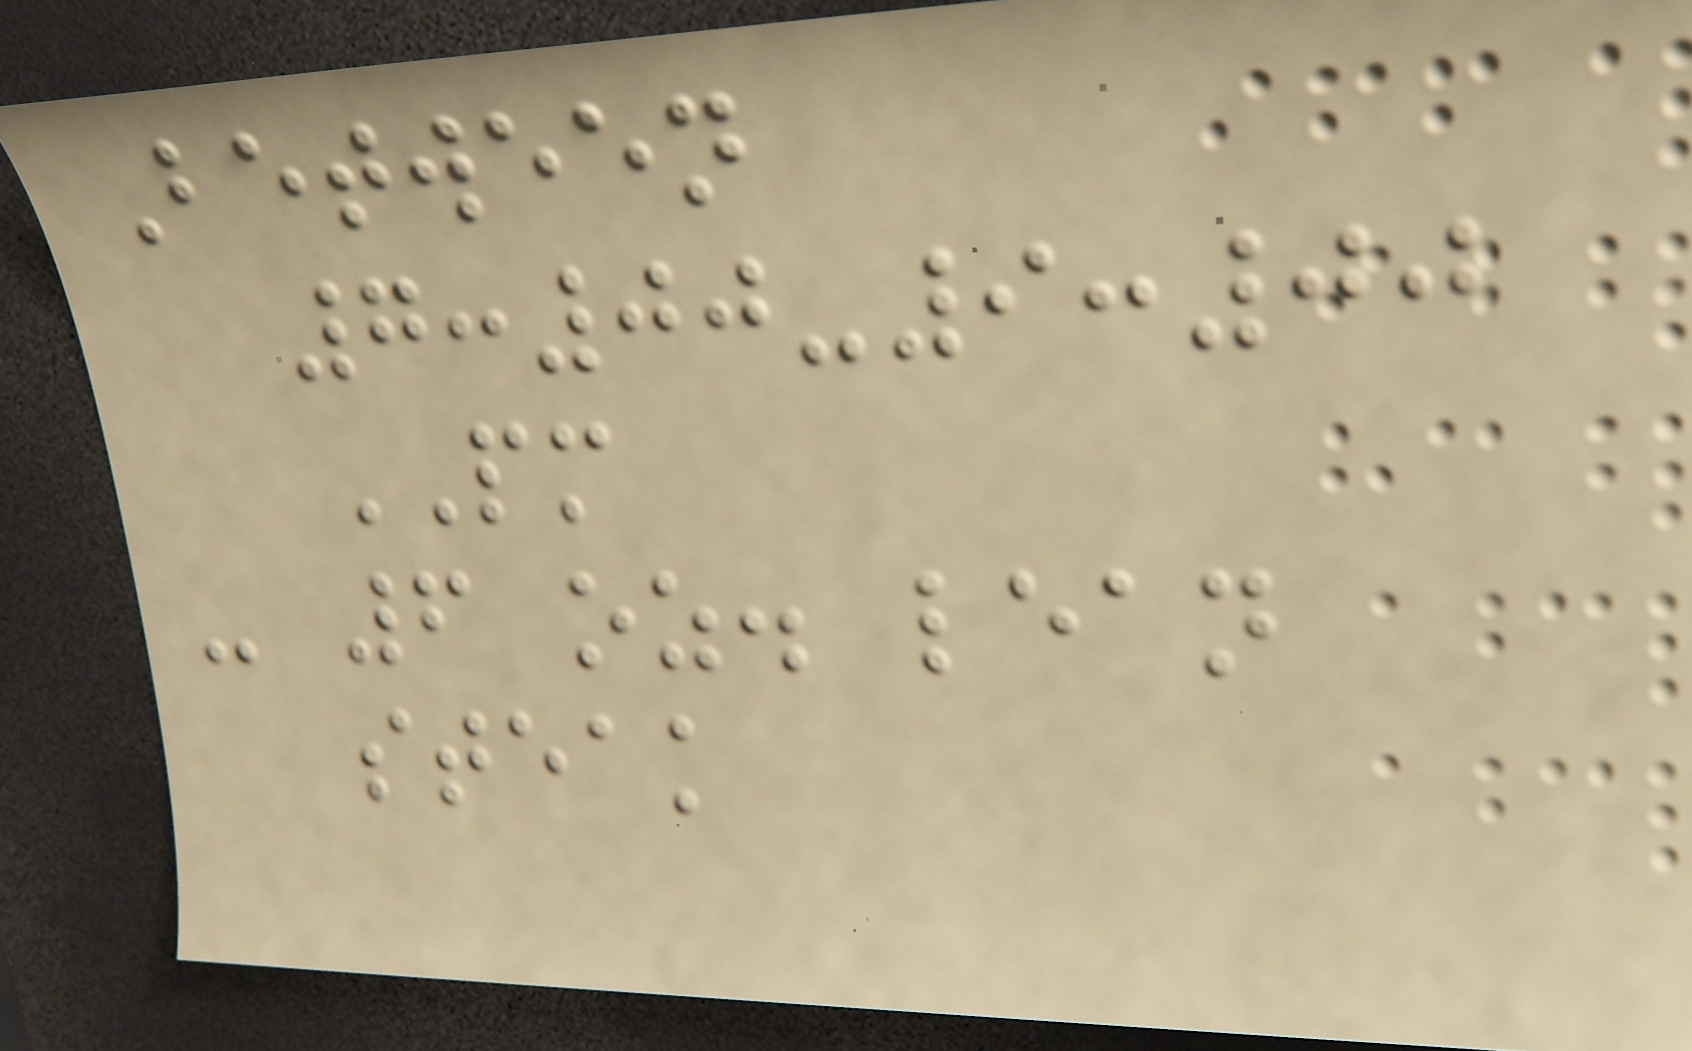Between
7:00-9:00
PM
- 6 oz. lean
steak
